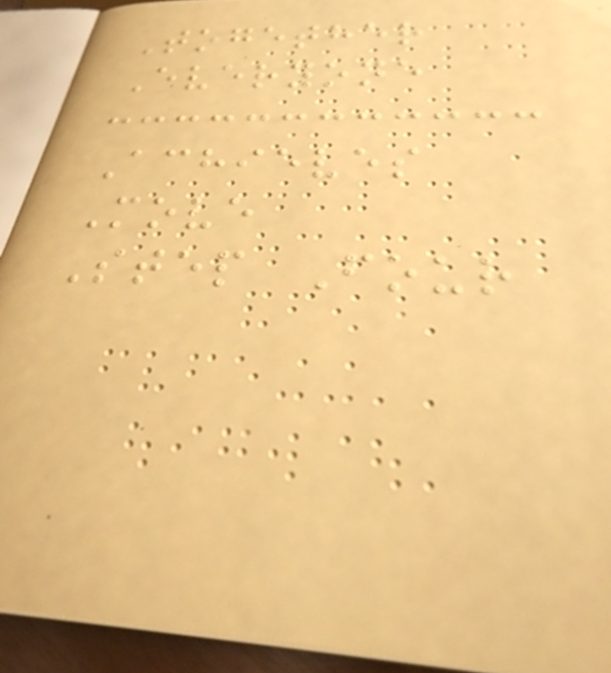Together
Everyone
Achieves
Move
Step Four
